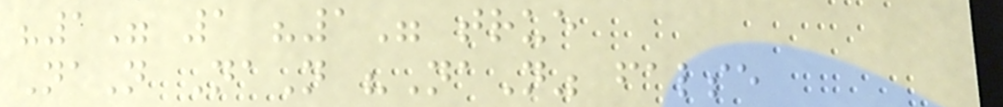"1" 1 "1" true
NaN NaN "NaN" false
